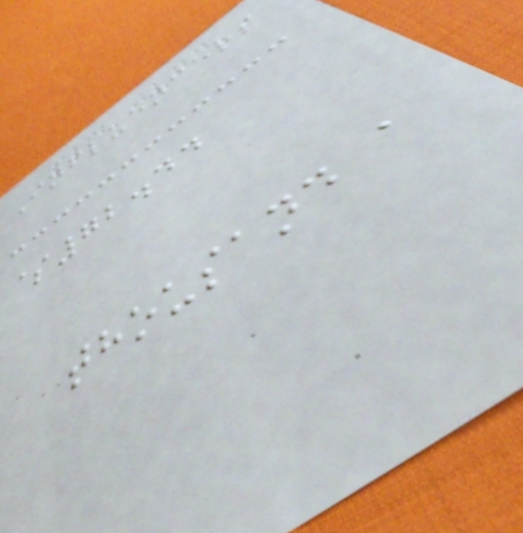Influencers
$72.44
thousand a
